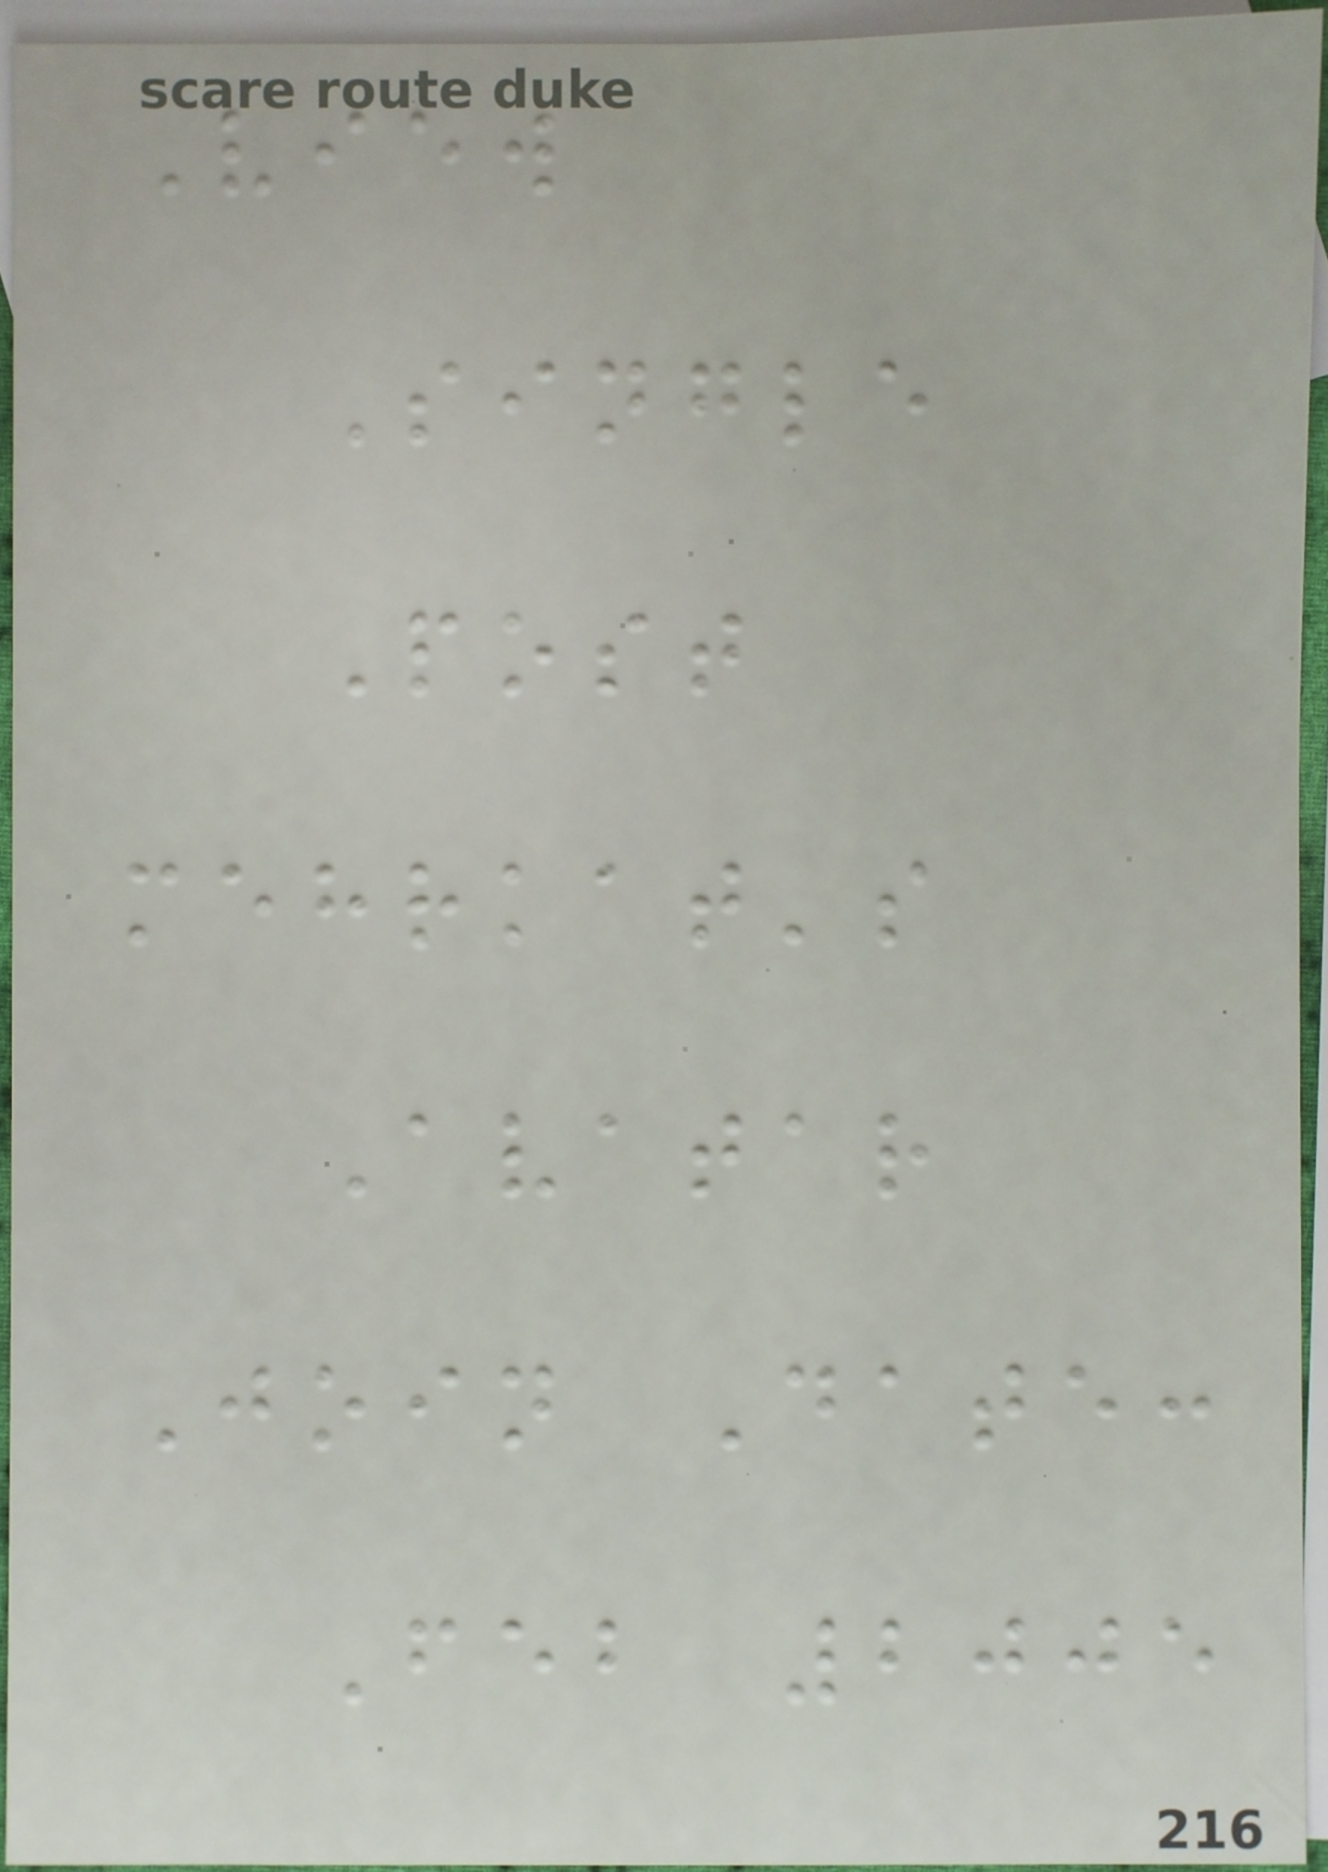View
Single
Post
mehrkat's
Avatar
Join Date:
Feb 2005
